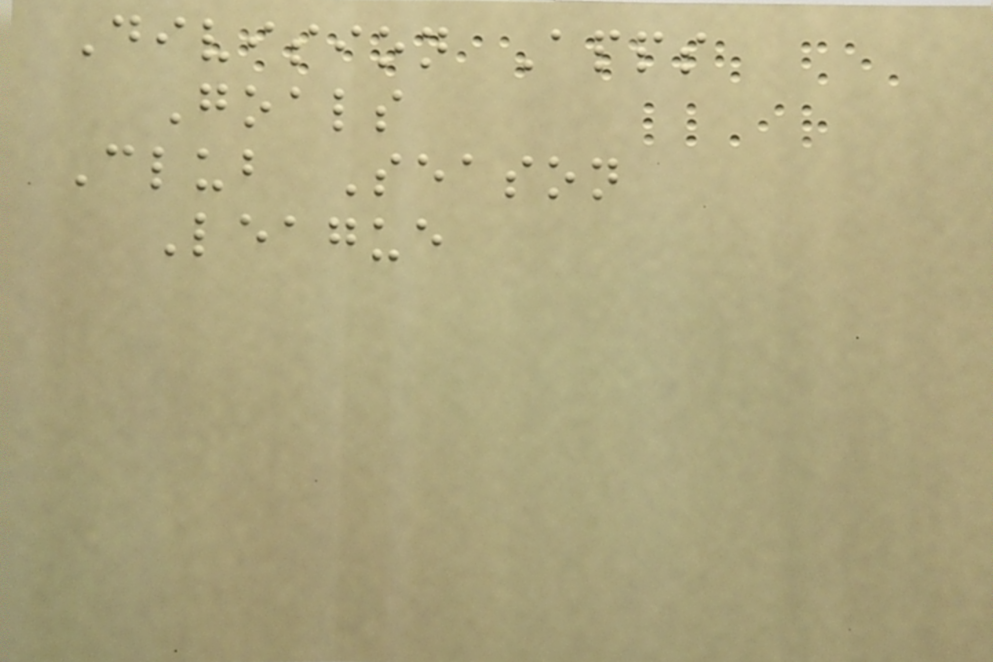Division Apps
Goals
Club Season
League
